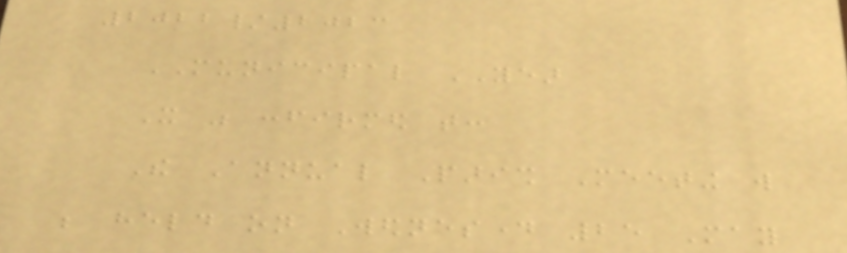2022/2023
MUNICIPAL YEAR
It was confirmed that:
The Annual Parish Meeting will
be held on Wednesday 25 May
